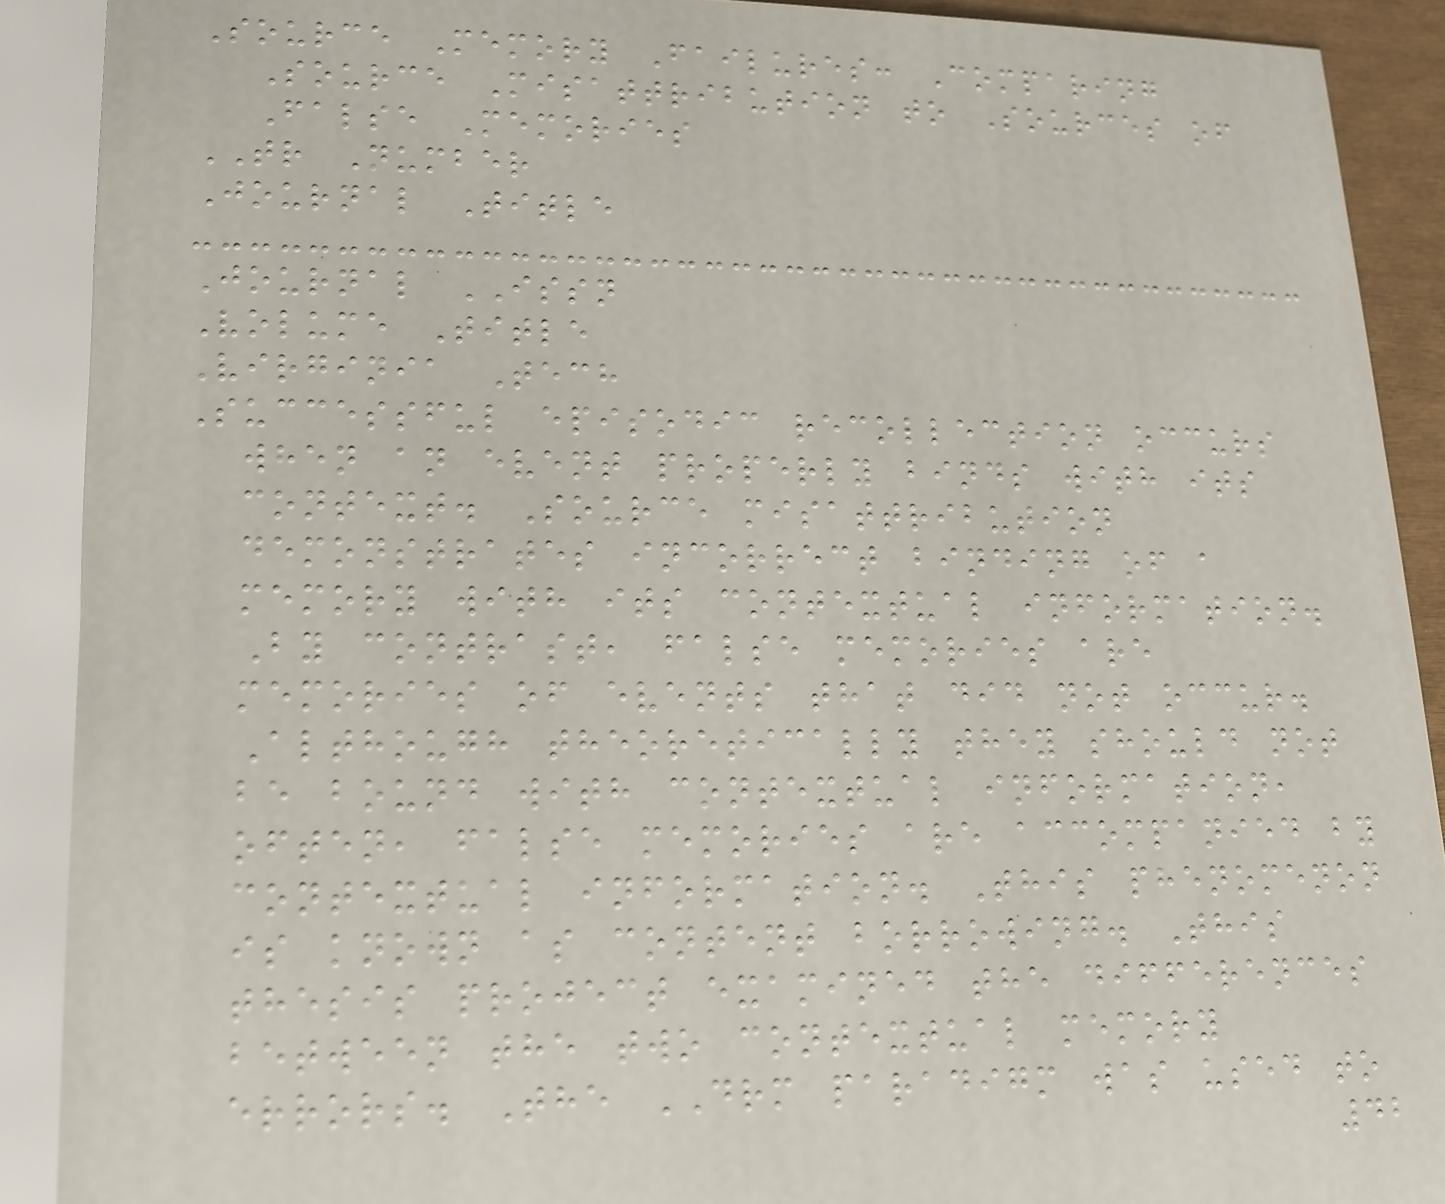Source Memory Failures: Comparing
Source Misattribution to Sources of
False Memories
TR Number
Journal Title
Journal ISSN
Volume Title
Virginia Tech
Successful episodic recollection occurs
when an event properly binds with its
context. Source misattribution
demonstrates incorrect binding of a
memory with its contextual information.
By contrast, false memories are
memories of events that did not occur.
Although theoretically they should not
be bound with contextual information,
often, false memories are accompanied by
contextual information. This phenomenon
is known as content borrowing. This
thesis project examined the differences
between the two contextual memory
errors. The DRM paradigm was used to
42
